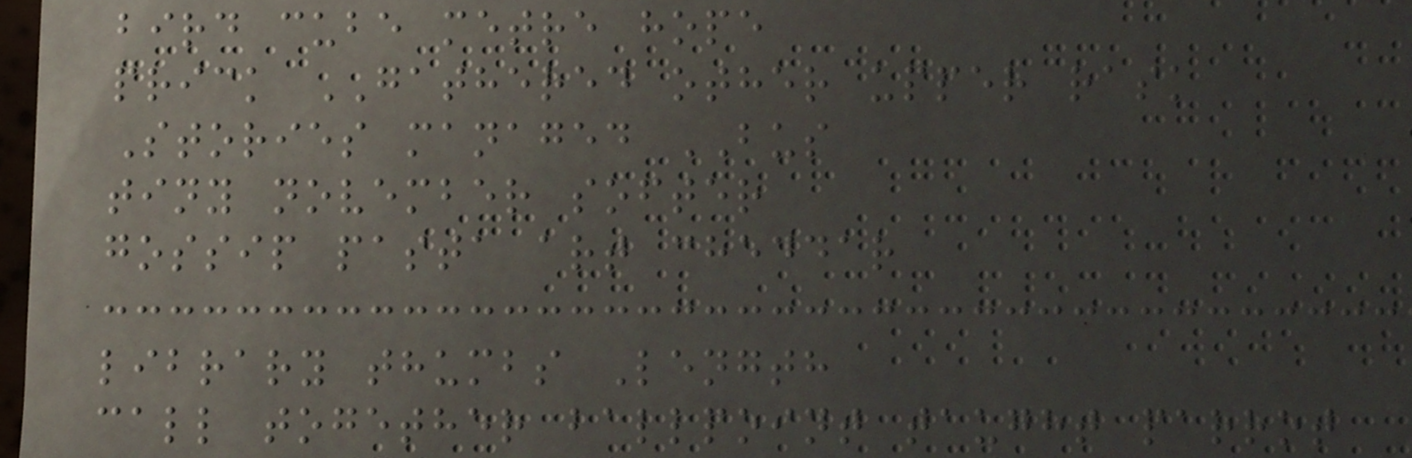bird cube metre hope
prick GATHERED other upper rask
Stories managed BUS
tiny november softer
gossip pasta art cheddar
library thumbs Length
call together ballpoint taught parrot
